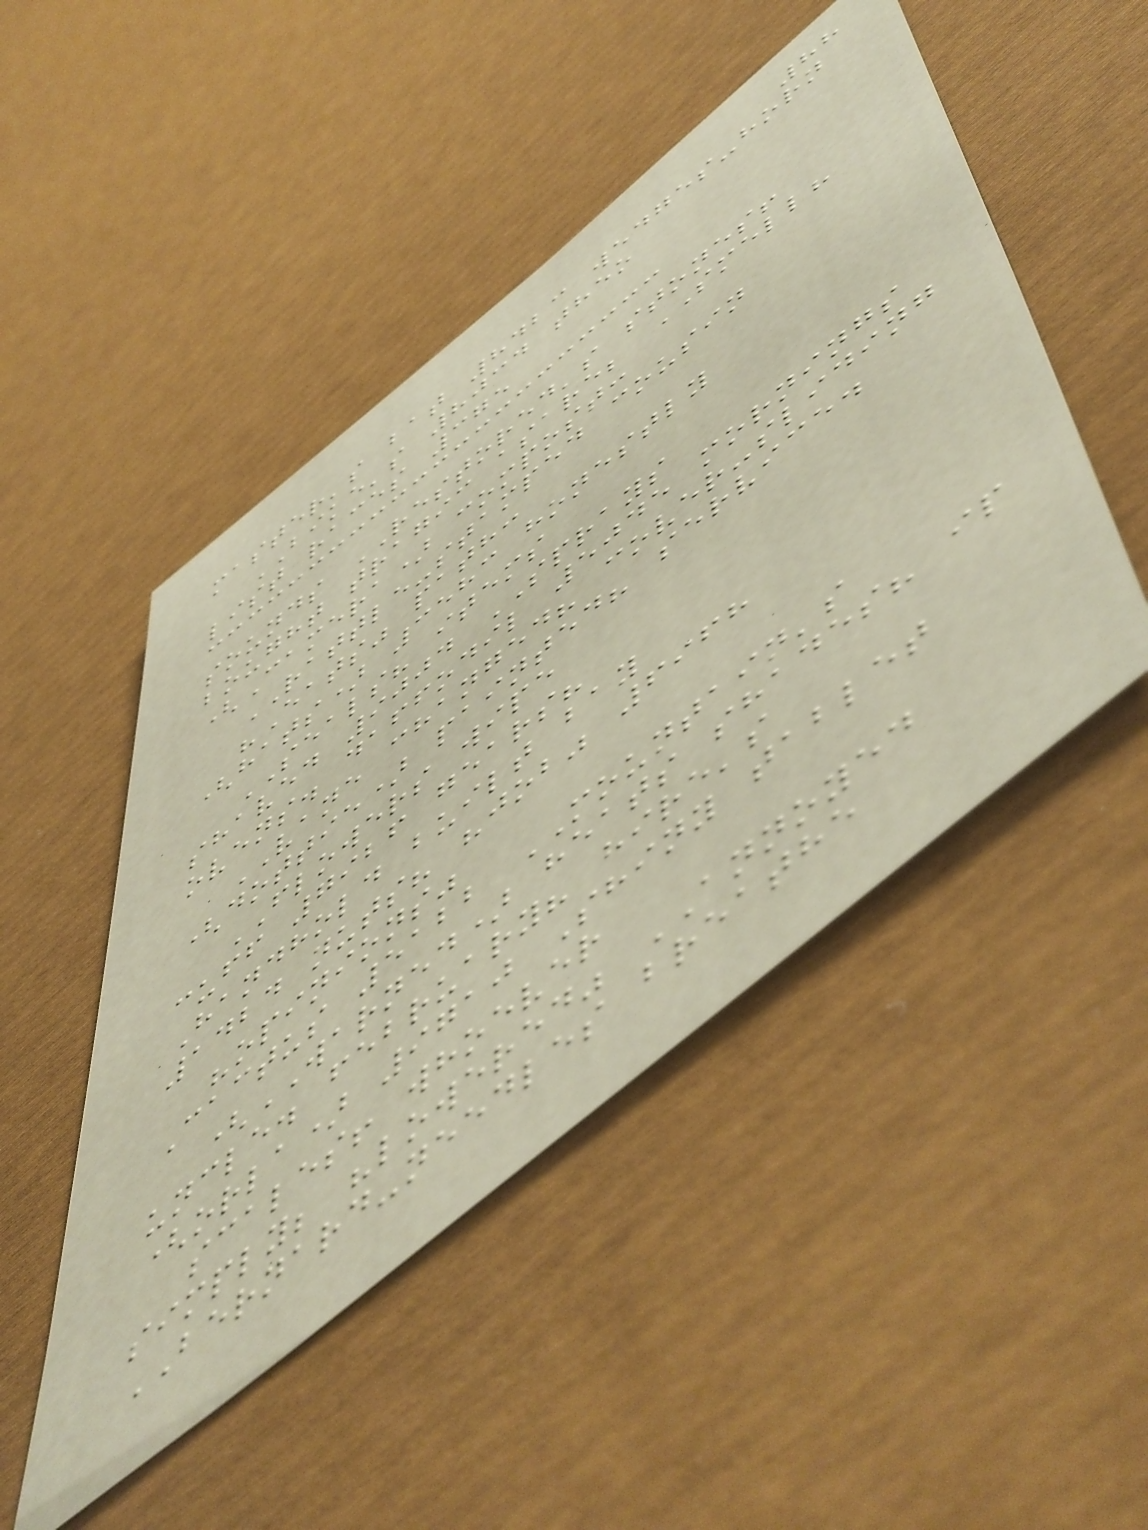88
master's bat 8423 wedges-horn
BIKE's 8034 theo
list races 375
sounds RESTORED's stones!
bought tragic asare; SMELL?
(Camera) compost:
RATTLE-stamped cousin
"Eats" path:
(hats) 3583 honestly
SEALS? items
shaved 9004 SPRAYS
ovens. daffodil 5045 mornings
VANE changed? cover-sliding
(dottie) painted? service.
FLOWERS wipe
cuff 7926 gears?
Handhold built bay
1424 nuts? "job" 6968
"opinions"
Cactus 5122 MOUNTAIN's
(WARNED) heats shades? ip
uncle. february? hire's
(orla) 9710 Shiny tablet
scales! whoever
simply; "lowered" ANNOYED
BERNARD-needles breathe
